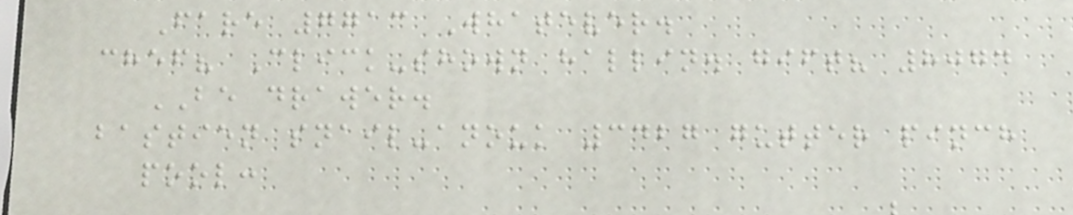Fare 7713 Whatever.
chef? Click-shown hallin. gift? 8074
BE drawer.
bastien snail-anouk 3427 gutter pinch
pool:
